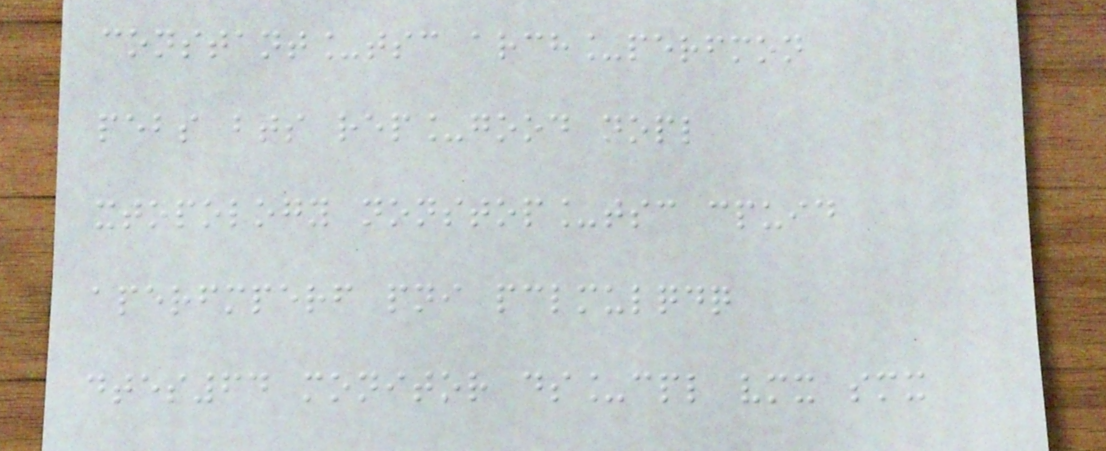constant_tsc arch_perfmon
pebs bts rep_good nopl
xtopology nonstop_tsc cpuid
aperfmperf pni pclmulqdq
dtes64 monitor ds_cpl vmx smx
